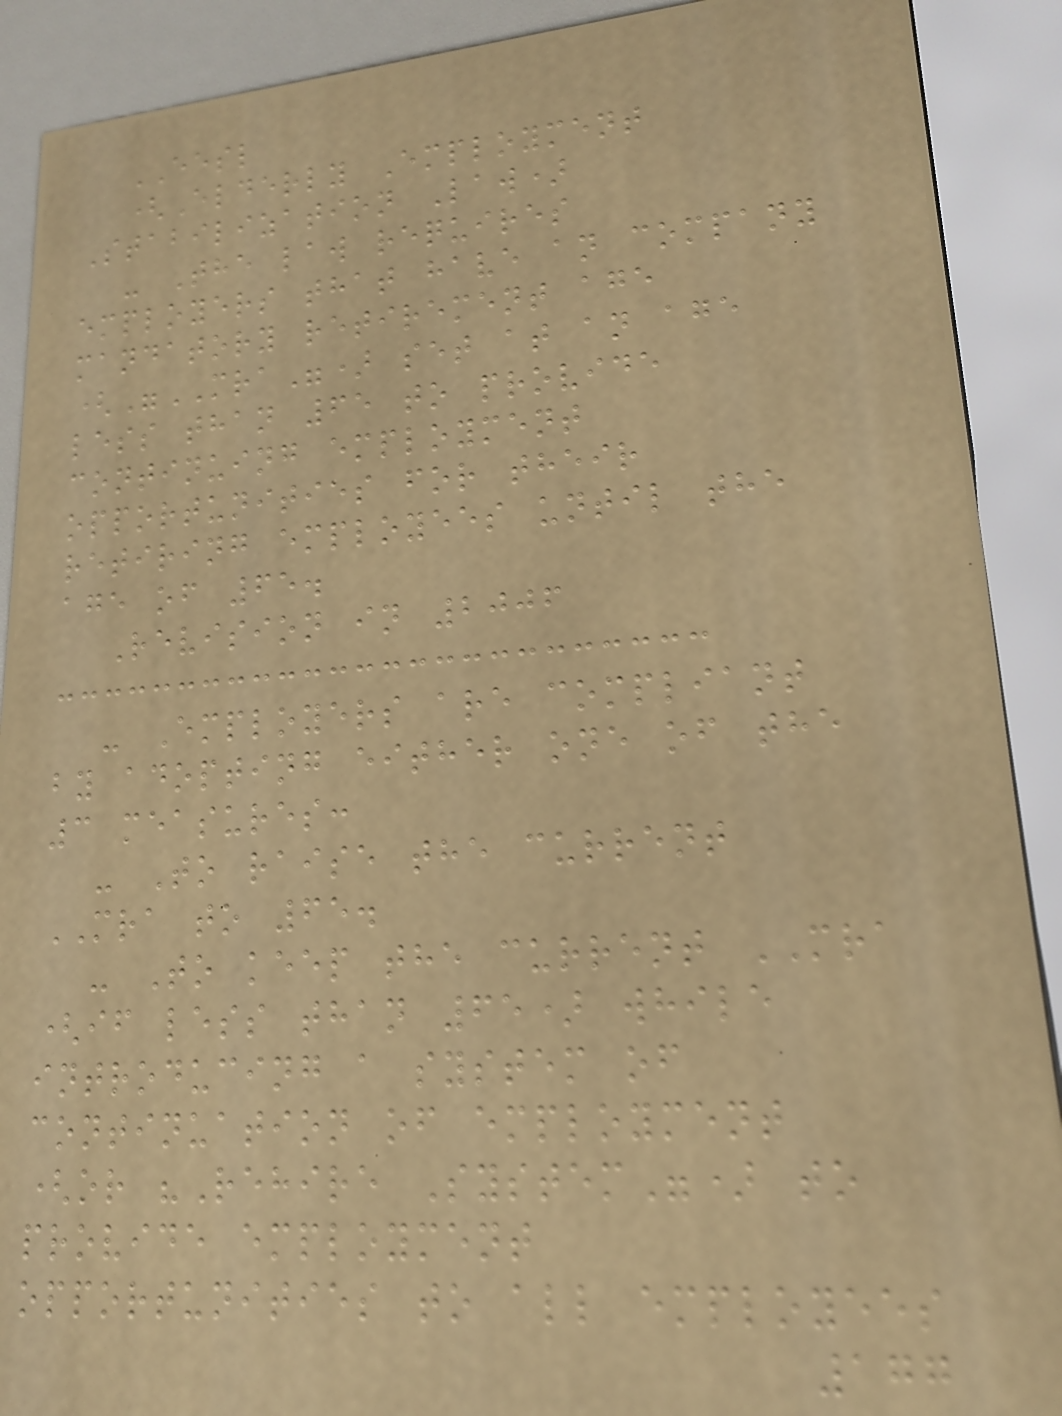EESL
(Elderly Employment
Stabilization Law)
- The law requires
employers that have an company
mandatory retirement age
("MRA") set at an age
less than 65 to provide
continuing employment
opportunities for their
retiring employees until the
age of 65.
Revision in 2006
- Employers are compliant
by adopting either one of the
3 measures:
- To raise the current
MRA to 65.
- To keep the current MRA
(if less than 65) while
introducing a system of
continuation of employment
(or "Rehire System") to
provide employment
opportunities to all employees
177
